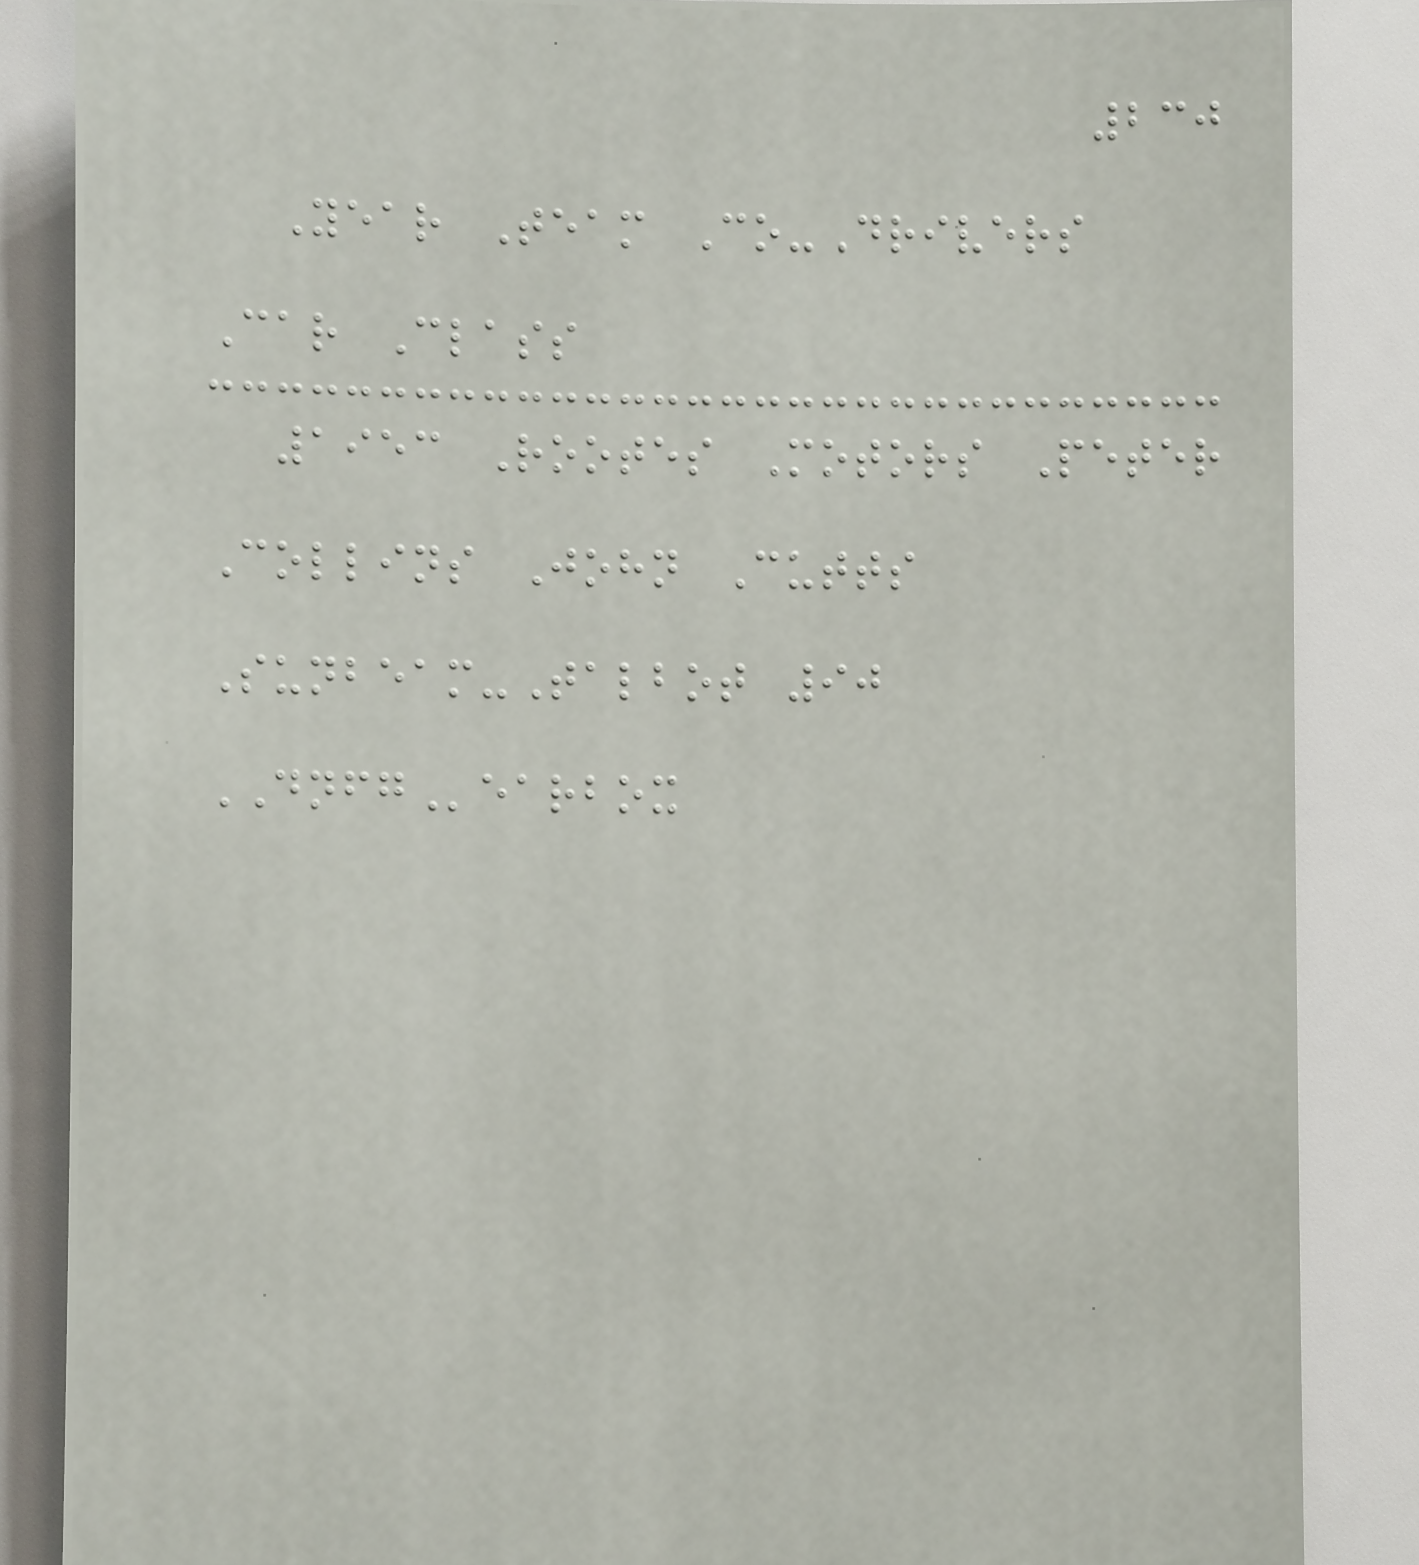230
Year Team Co-Drivers
Car Class
1953 Rootes Motors Peter
Collins John Cutts
Sunbeam-Talbot 90
DNFGearbox
